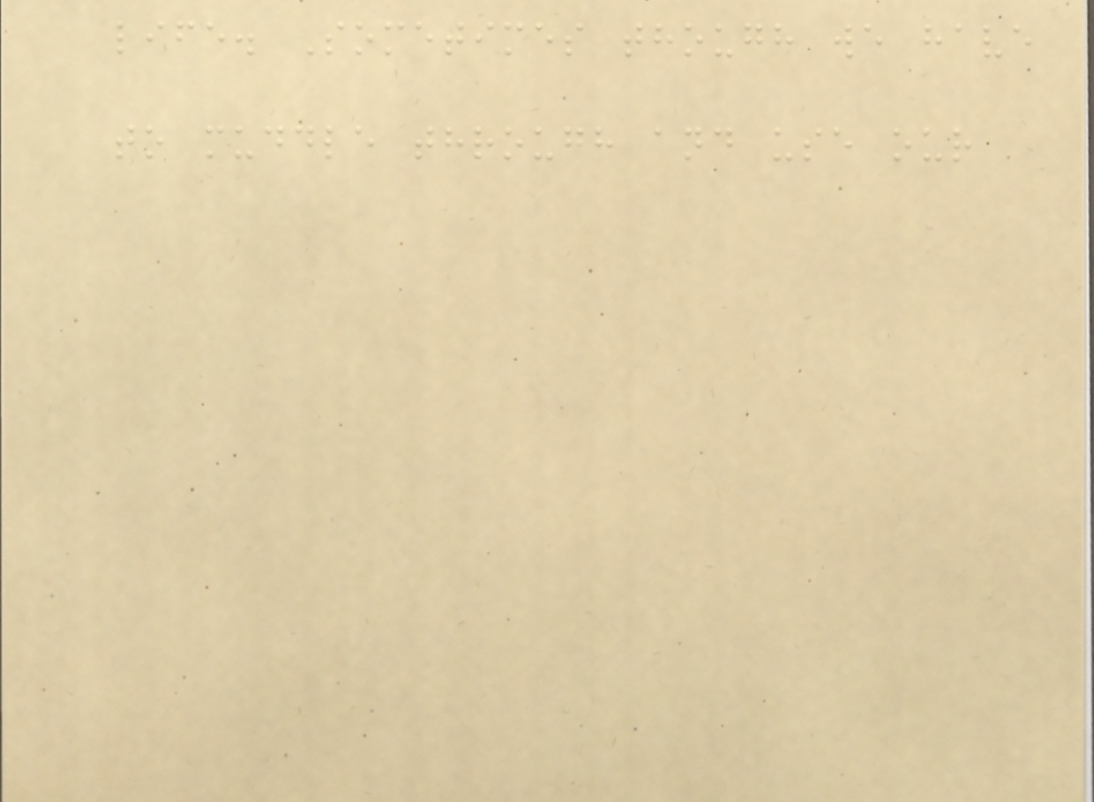life. Sometimes though we have
to muddle through and use our
